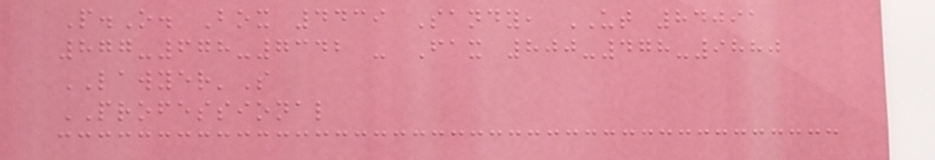P.O. Box 4439 Sandy, UT 84091
877-678-7342 - Fax 800-478-9880
LAWYER'S
PROFESSIONAL
